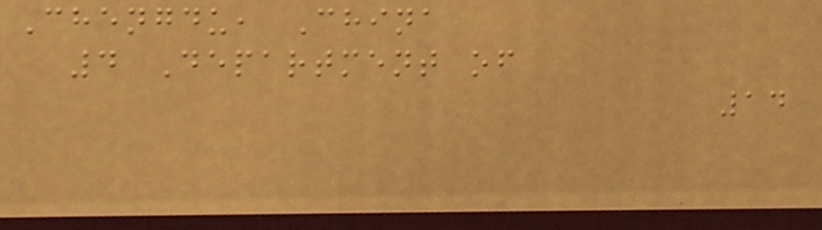Chengdu, China
4 Department of
14
